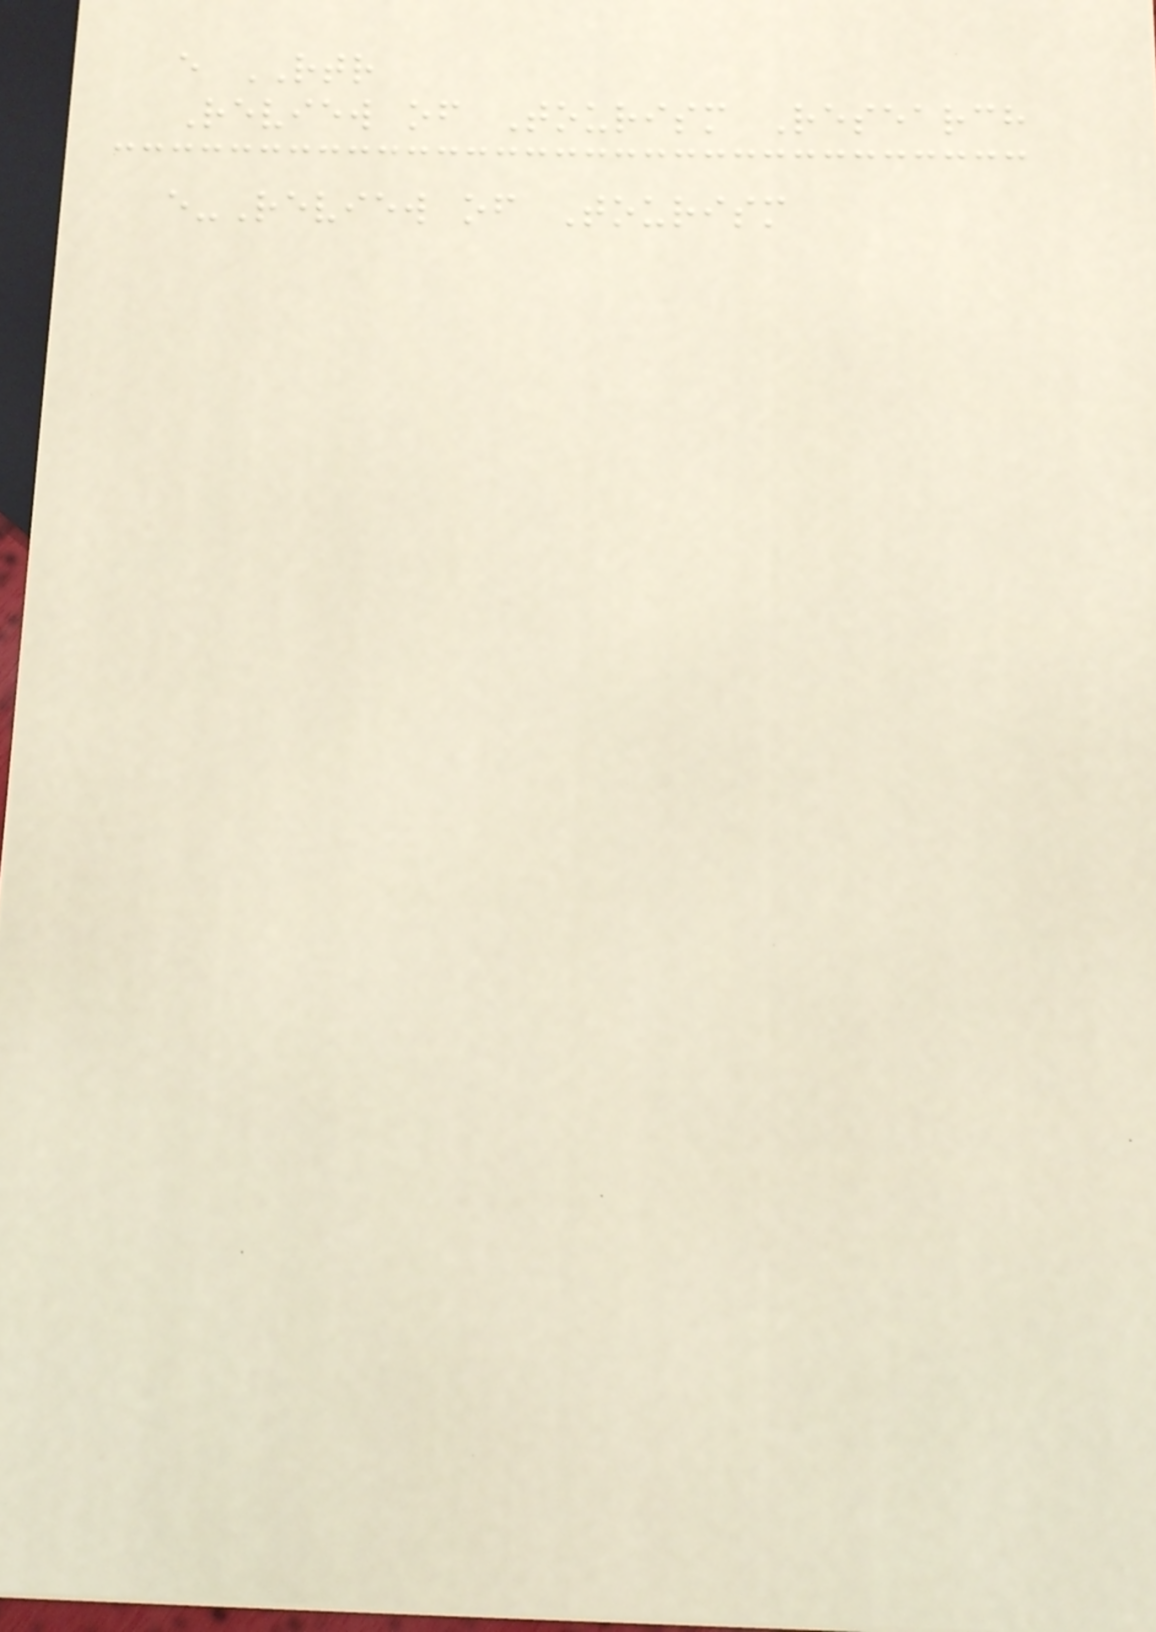e RTR
Review of Tourism Research
e-Review of Tourism
